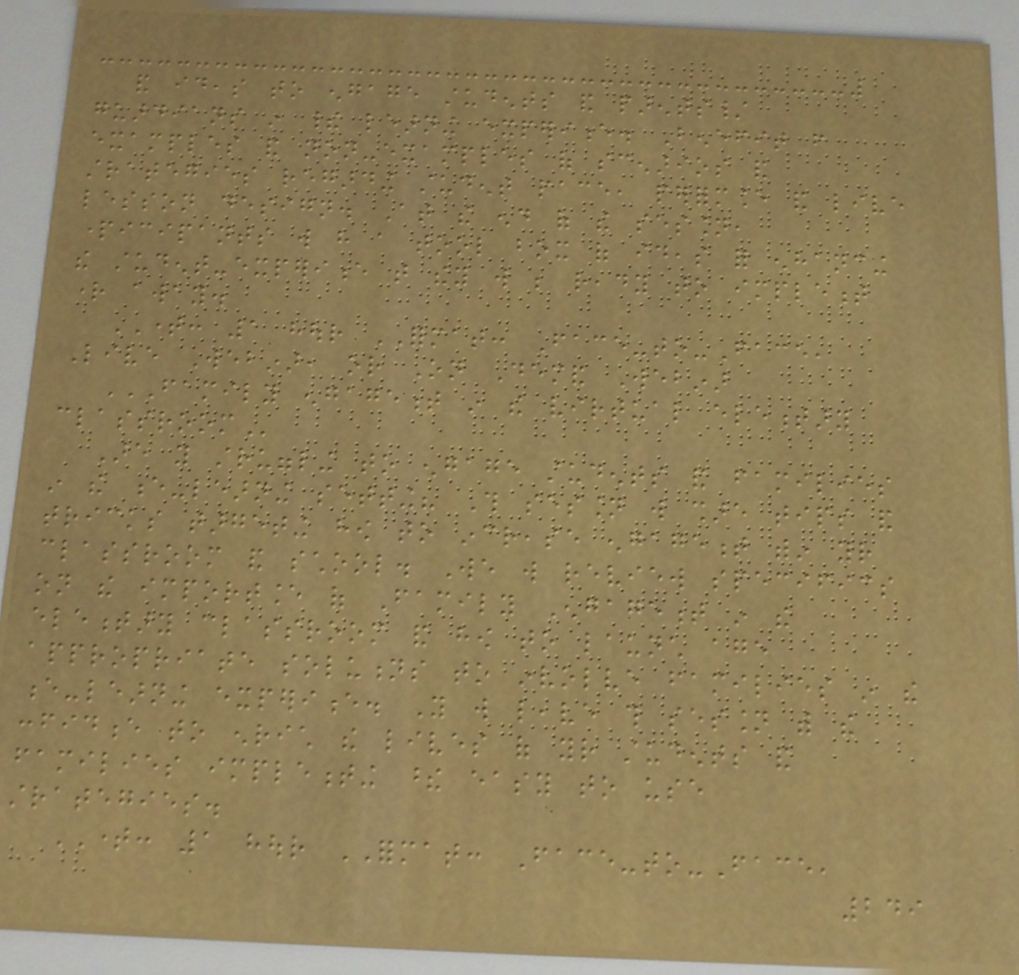and ideas to engage students and parents/
guardians in their learning experience. Benefit from
examples and non-examples of scenarios and
strategies regarding student pace, performance and live
lesson design. At the end of the session,
participants will have a tool box of ideas for enhancing
the student-experience that they will be ready to implement
right away.
TIME: 1 hour FORMAT: Face-to-Face,
Live Webinar, or On Demand Webinar
FAMILY ENGAGEMENT IN THE VIRTUAL ELEMENTARY
CLASSROOM
Are you struggling to engage students and families
in the e-learning setting? This session will share tips and
tricks targeting how to increase engagement within your
classroom and school. We will review specifics
on the importance of Family Engagement in the
elementary classroom and how to launch age
appropriate solutions to involve families in the
e-learning experience. You will leave this session with the
confidence to enrich the lives of your students and
families implementing these easy to use
strategies.
TIME: 1 hour FORMAT: Face-to-Face,
249
